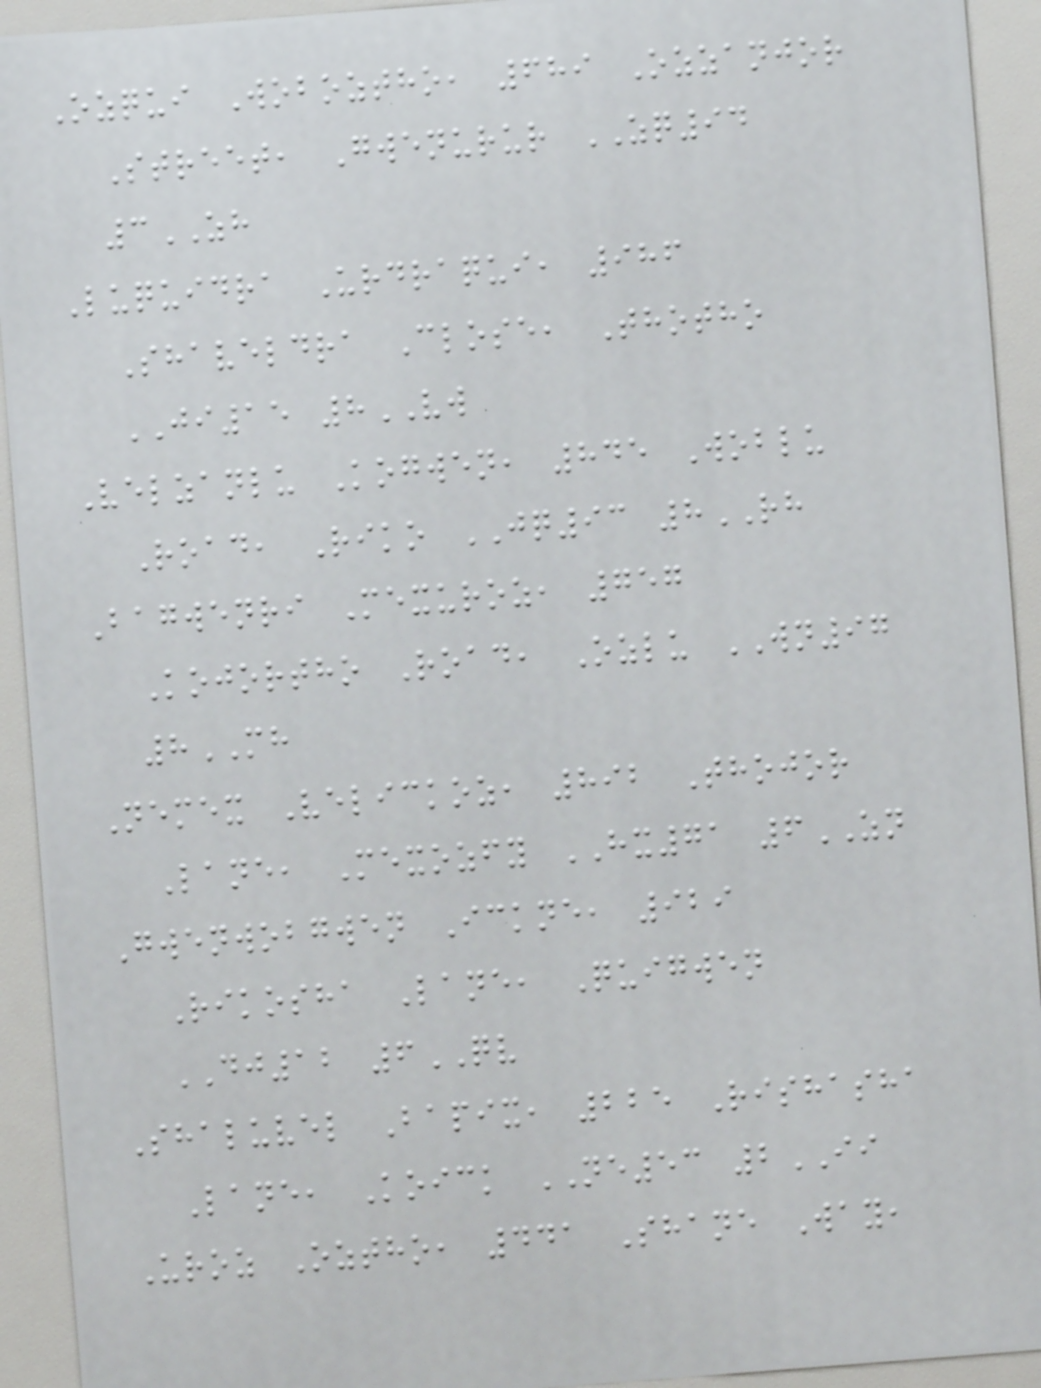Ozqui Woboztho, 689 Ozzanjor
Street, Gwenurur ZQ94
3ZH
Luquidra Urdraqui, 986
Shaveldra Close, Thotho
JI15 8VW
Velzanlu Kogwen, 845 Woblu
Road, Riko JQ93 8RH
Bagwenri Mexuroz, 757
Kojortho Road, Ozlu WN97
8MH
Nemex Velickoz, 892 Thojor
Lane, Mexozfy HX71 6ZN
Gwenwobgwen Ickne, 929
Rikosha Lane, Quigwen
DJ12 6QV
Shaluvel Bapix, 225 Rishasha
Lane, Koick NE53 2II
Uroz Oztho, 441 Shane Way,
